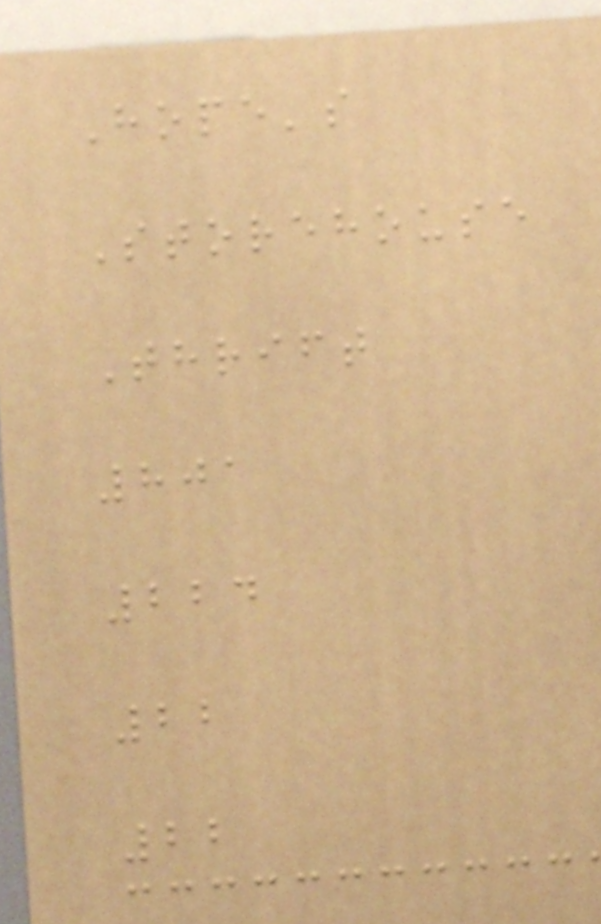Hope's
Storehouse
Thrift
801
224
22
22
